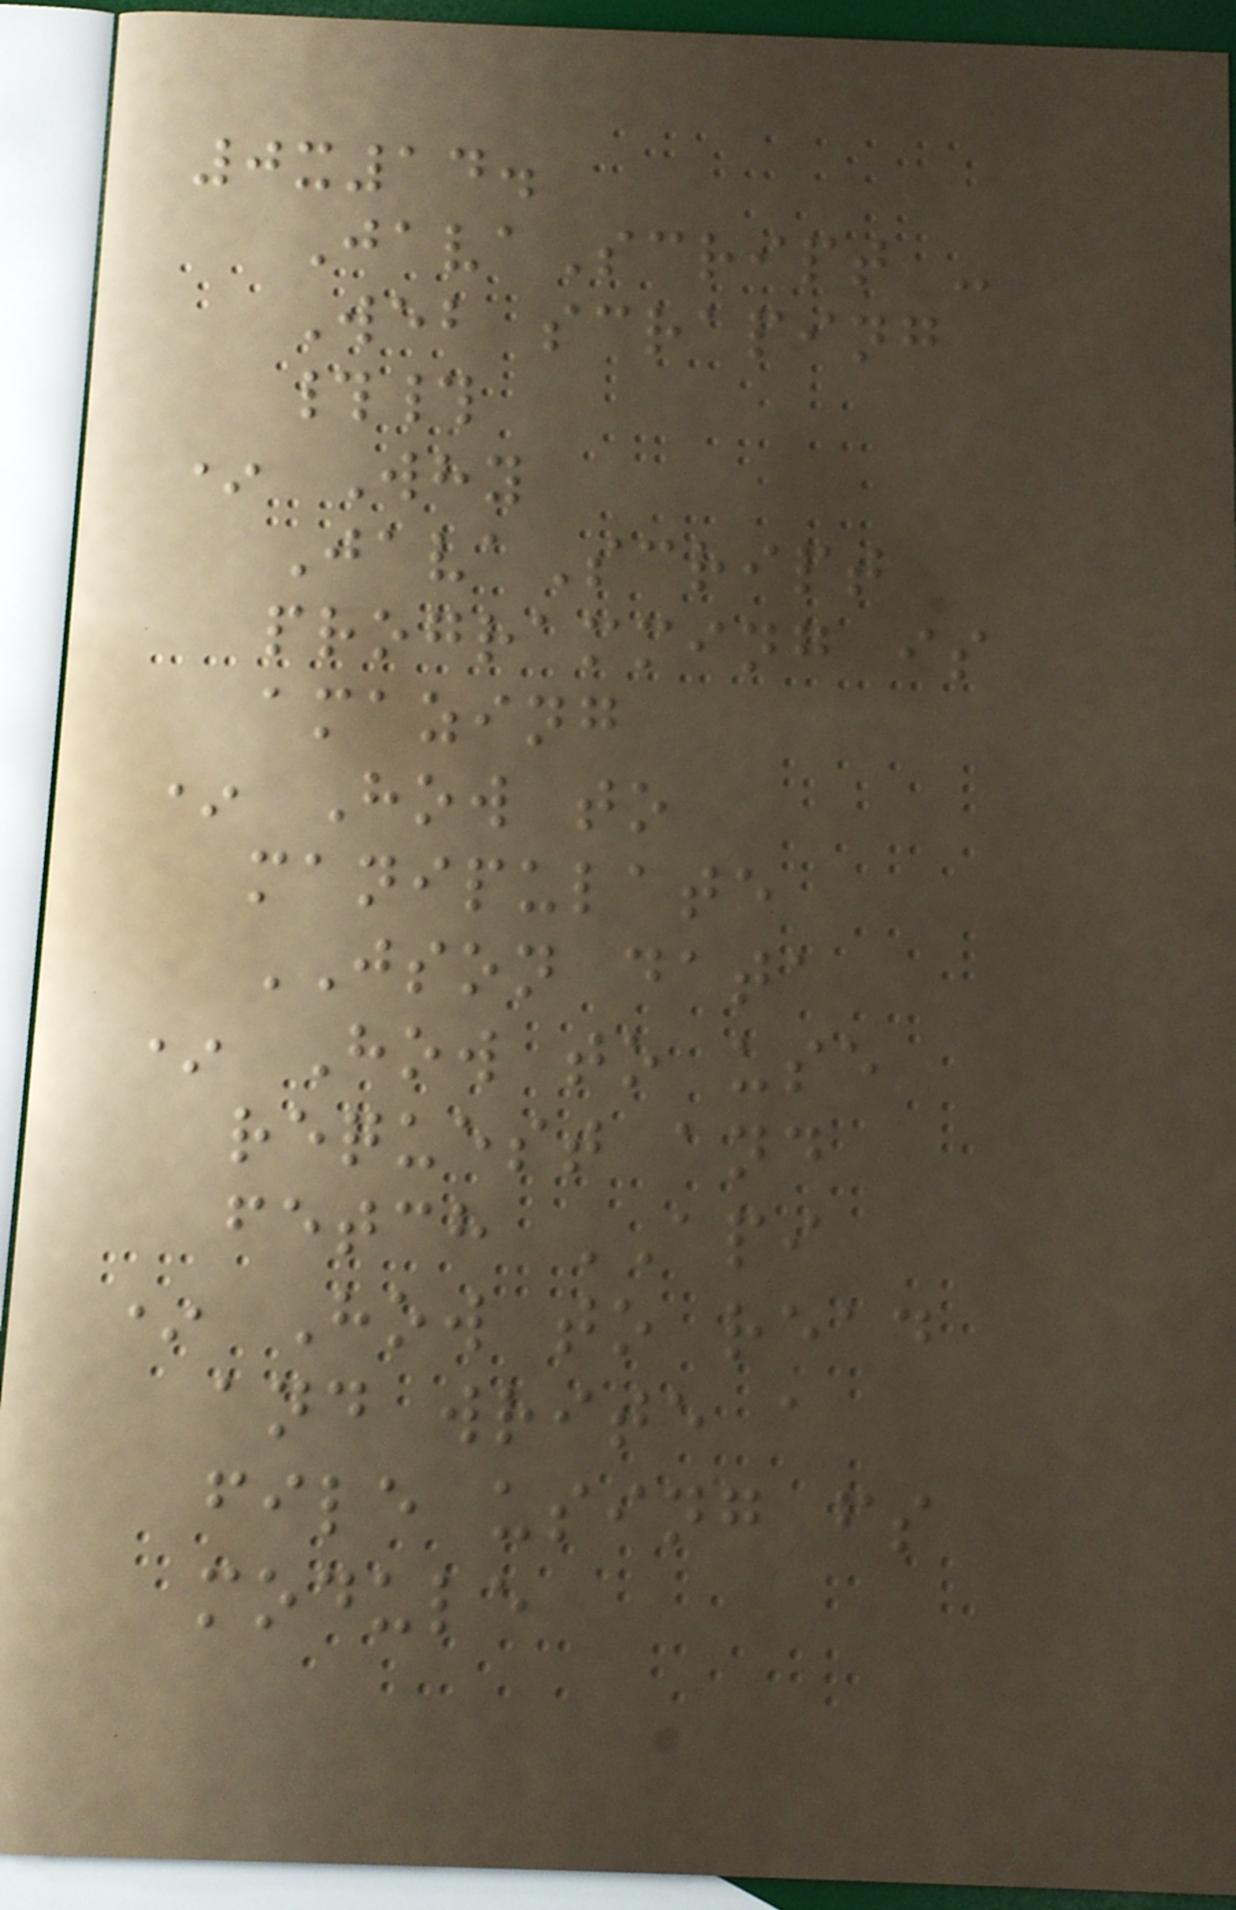0x14.
JavaScript -
Web scraping
##
* Why
JavaScript
programming is
amazing
* How to
manipulate
JSON data
* How to use
request and
fetch API
* How to read
and write a
file using fs
module
